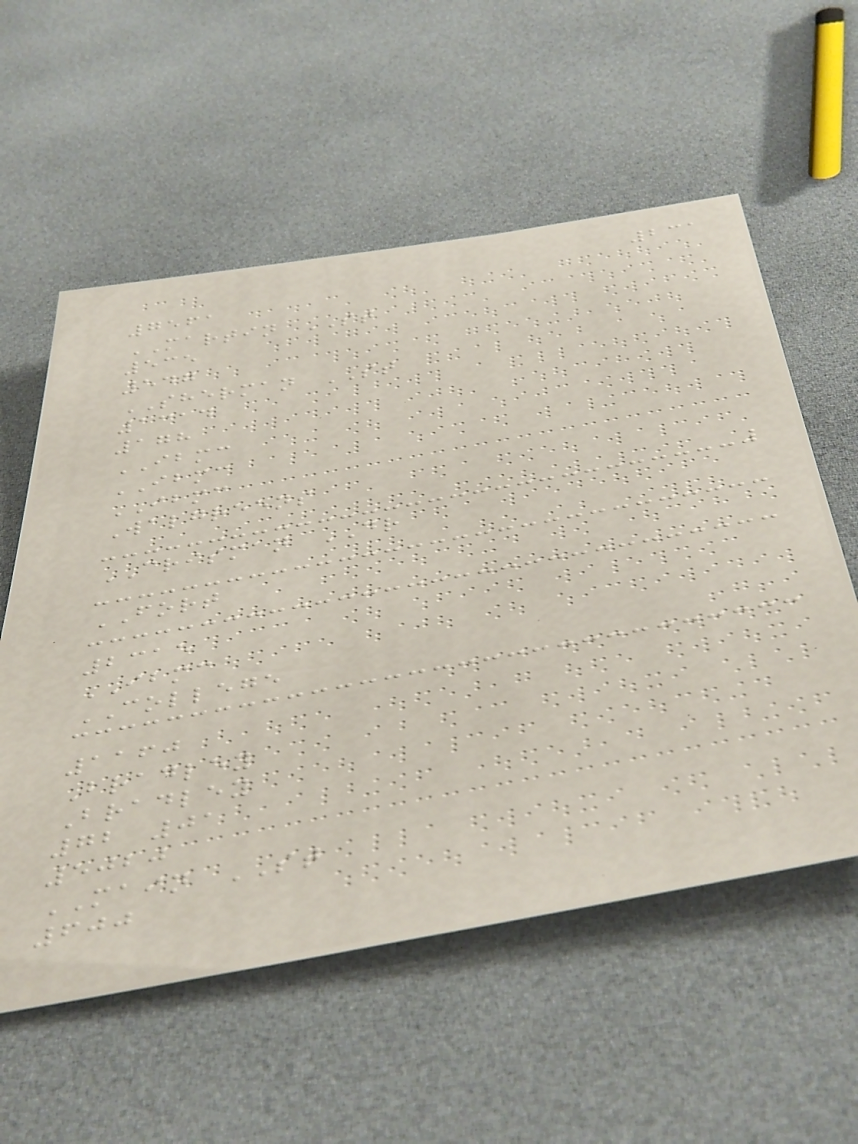231
7561
MARTIN ST
535
547
SHERMAN ST
1314
178
IBMC
IBMC
IBMC
Walgreens
CRISMAN DR
FORT
2315
IBMC
COLLEGE
1160
Bradley
Bradley
72 01
5020
MAIN ST
600
